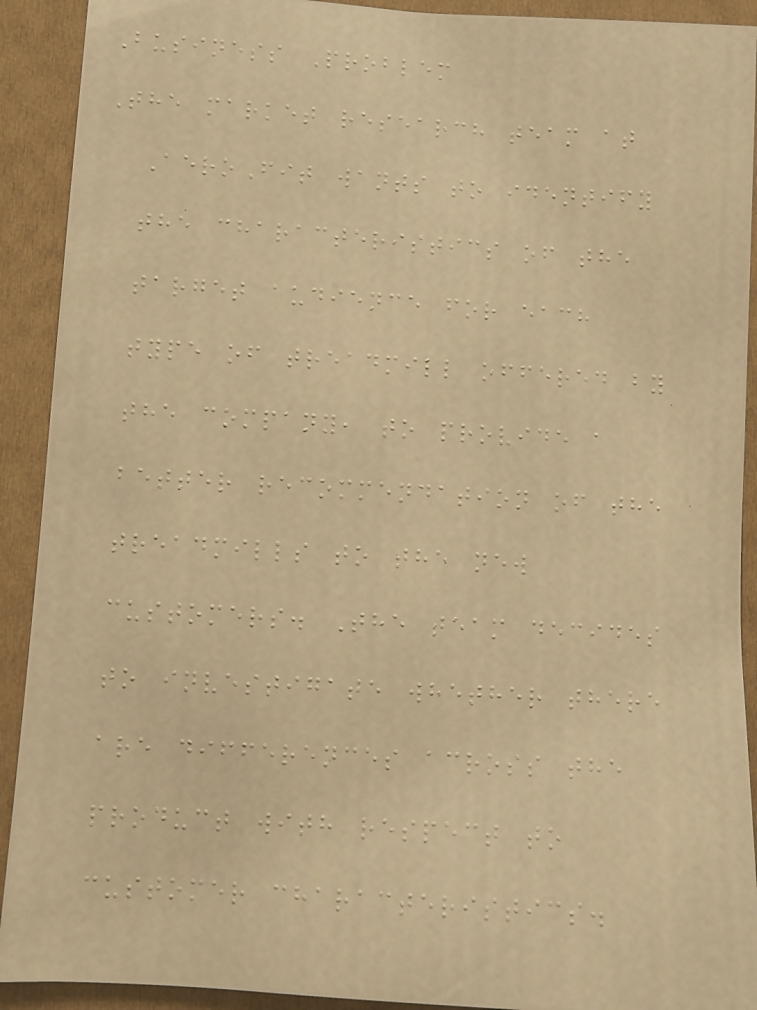Business Problem
The market research team at
AeroFit wants to identify
the characteristics of the
target audience for each
type of treadmill offered by
the company, to provide a
better recommendation of the
treadmills to the new
customers. The team decides
to investigate whether there
are differences across the
product with respect to
customer characteristics.
